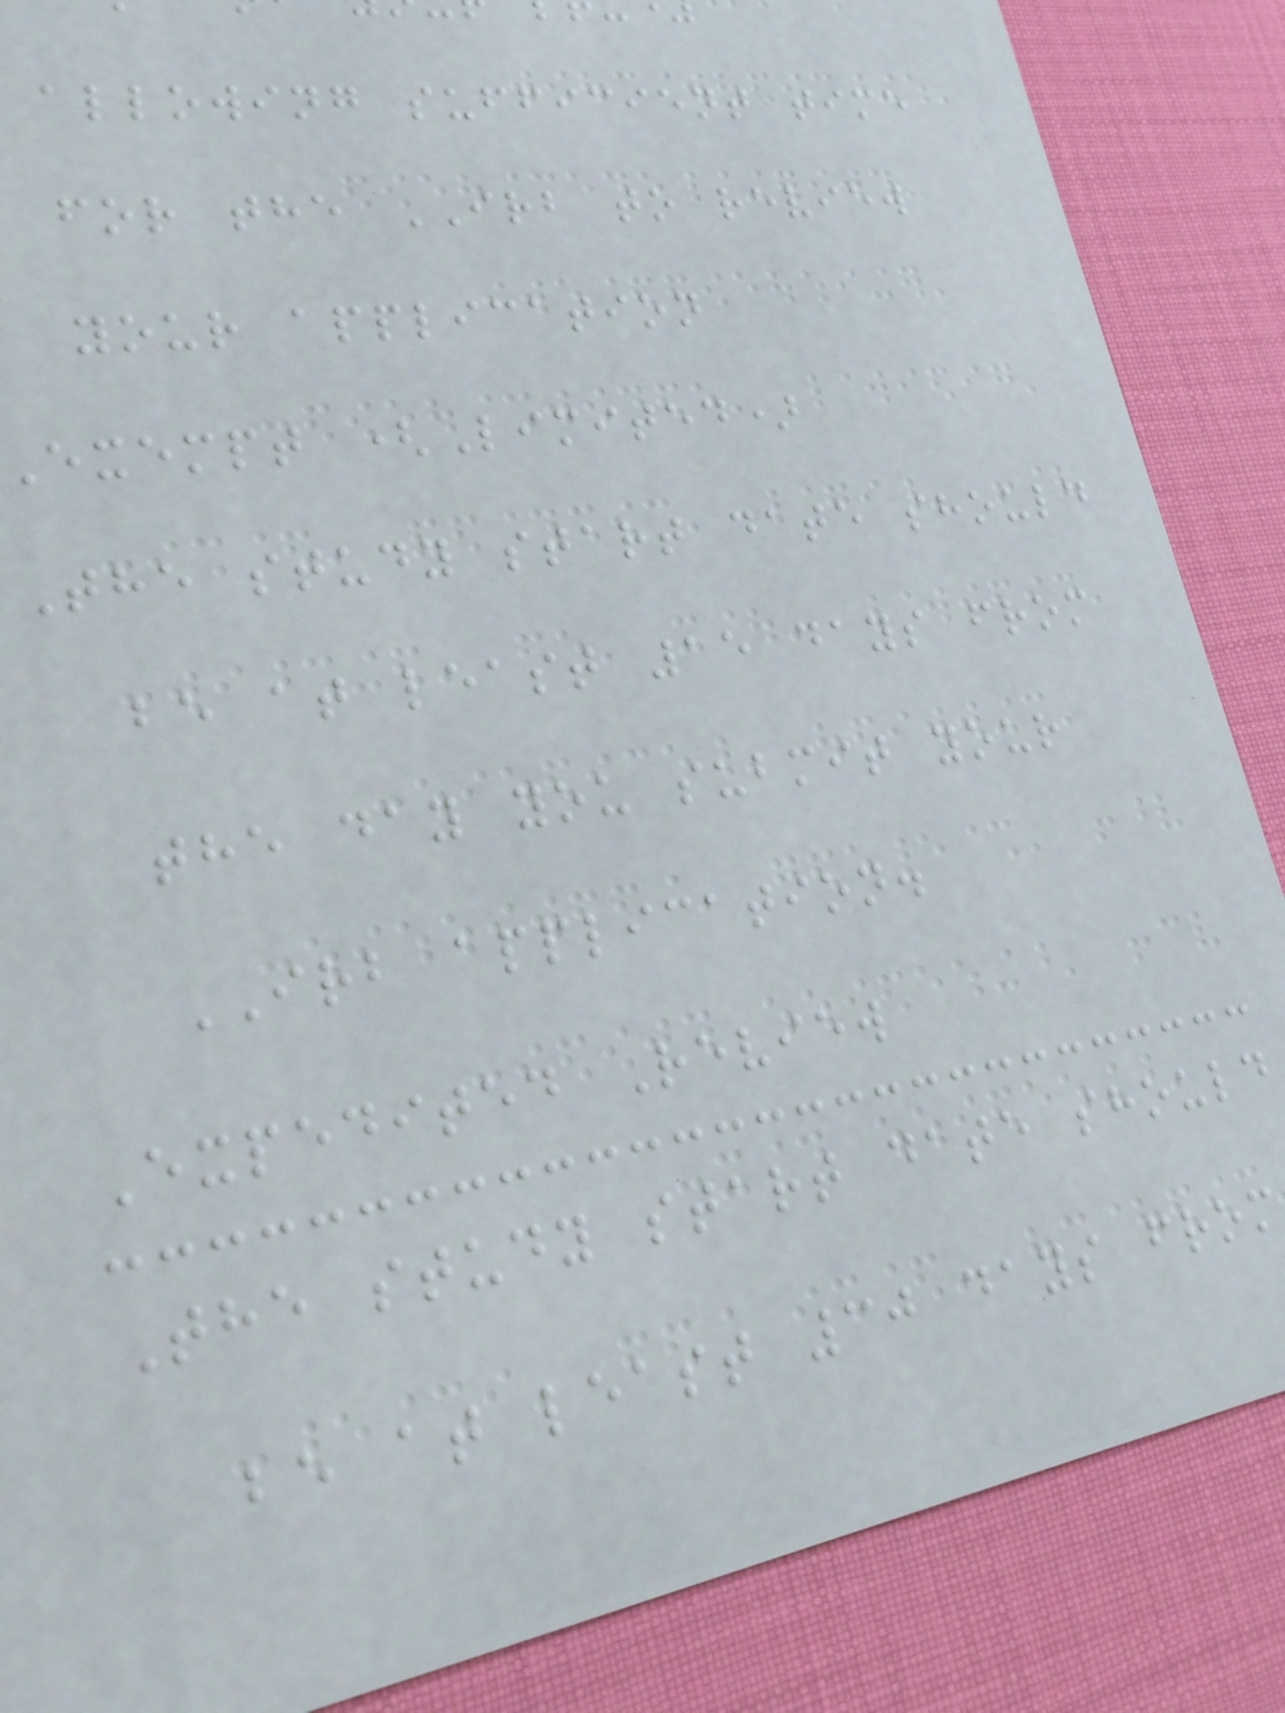allowing sufficient time
for the IRB to review
your application
exempt (Limited)
The study start date should
be at least 15 days from
the day you submit your
IRB application.
Expedited Review
The study start date should
be at least 30 days from
